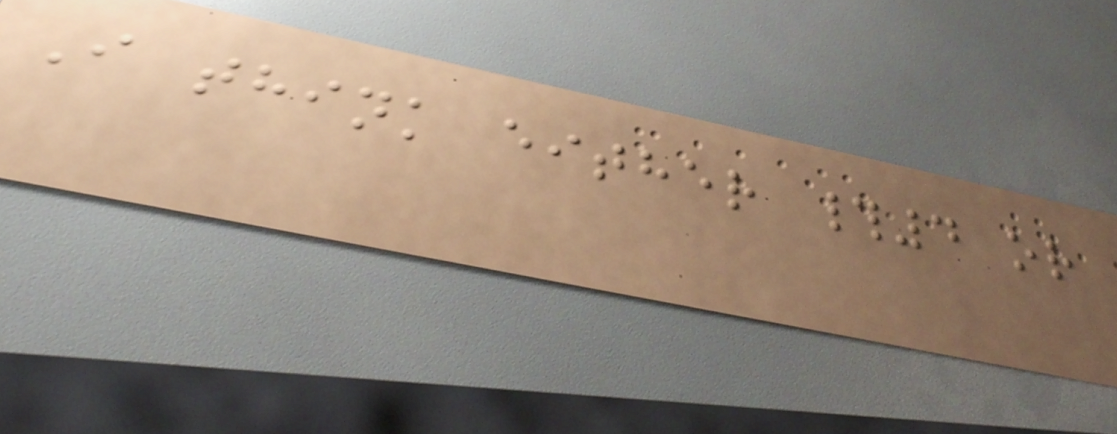I think either #4 or
